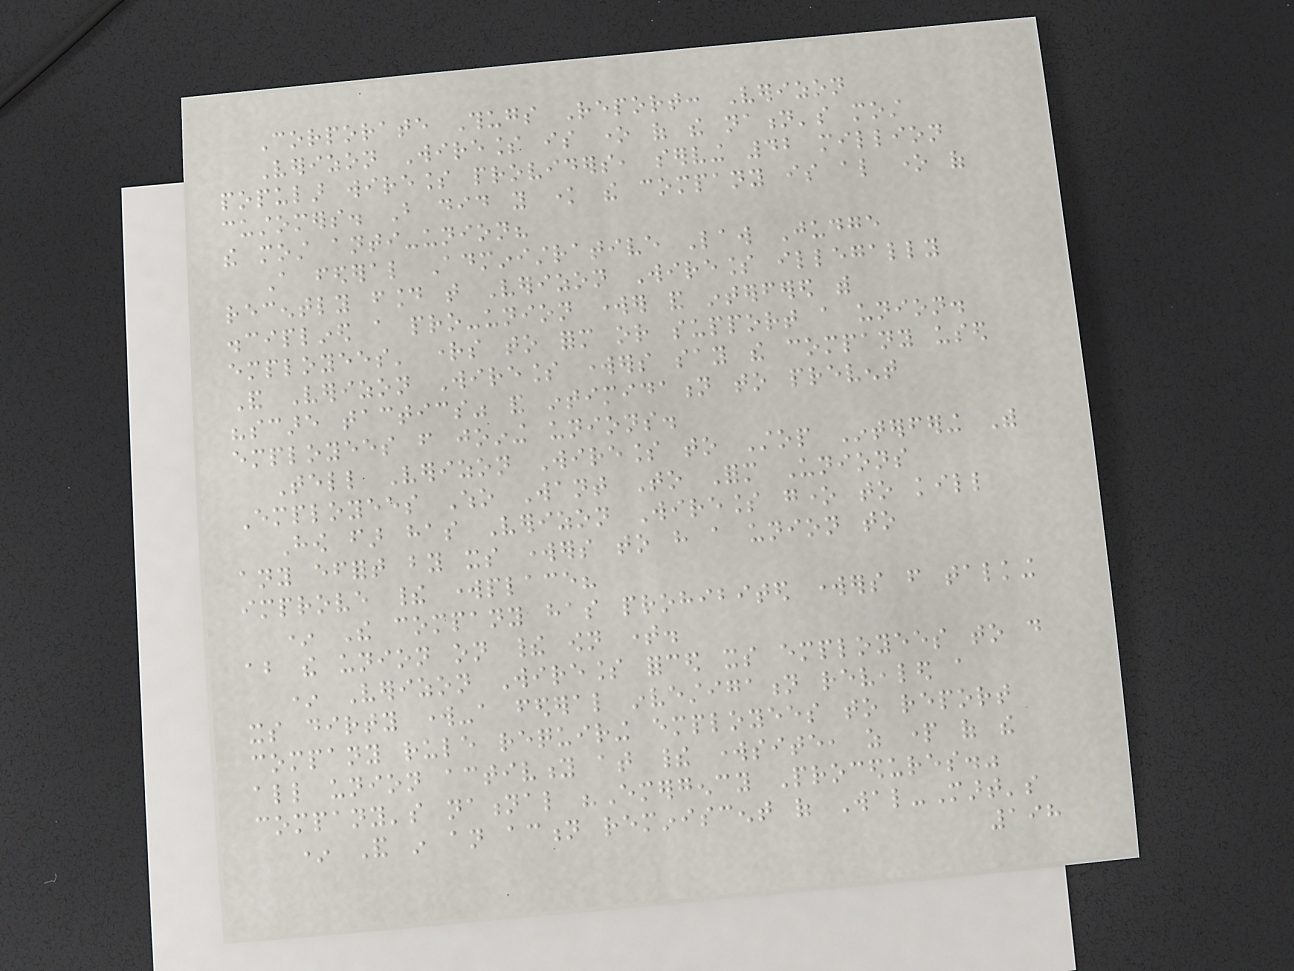Corporate Thugs Report: Verizon
Verizon Wireless is one of the nation's most
popular wireless providers, serving 42 million
customers. But did you know the company is also one of
the most anti-union?
A federal Administrative Law Judge
recently found that Verizon Wireless illegally
disciplined a pro-union worker and interfered with
employees' rights to form or support a union.
And Verizon Wireless workers say the company used
"scare tactics" and intimidation to prevent
employees from joining unions.
Tell Verizon Wireless to Stop Interfering With
Employees Who Want To Form Unions
How far has Verizon Wireless gone to kill
any effort by its workers to have a union to
improve their workplace?
* The company has prohibited workers from talking
about the union on their own time.
* Verizon Wireless forced its employees to do
its dirty work-a federal investigation revealed a
company rule requiring employees to report
all union activity at their worksite, as part of the
company's national "Emergency Procedures."
* And in an action reminiscent of Wal-Mart's
198
